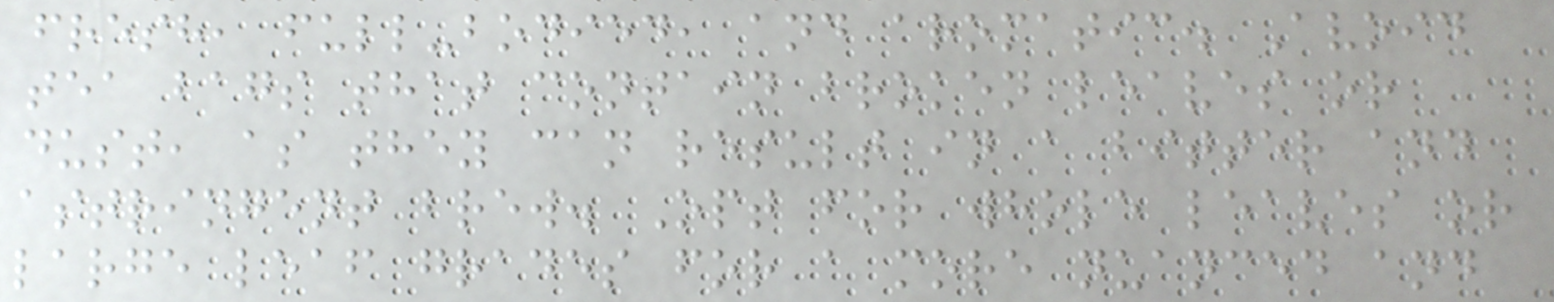fresh, full-bodied, and aromatic. Avoid
tea bags that contain broken leaves or
dust, as they can result in a bitter and
astringent brew. Opt for whole leaves or
large leaf grades for a more nuanced and
